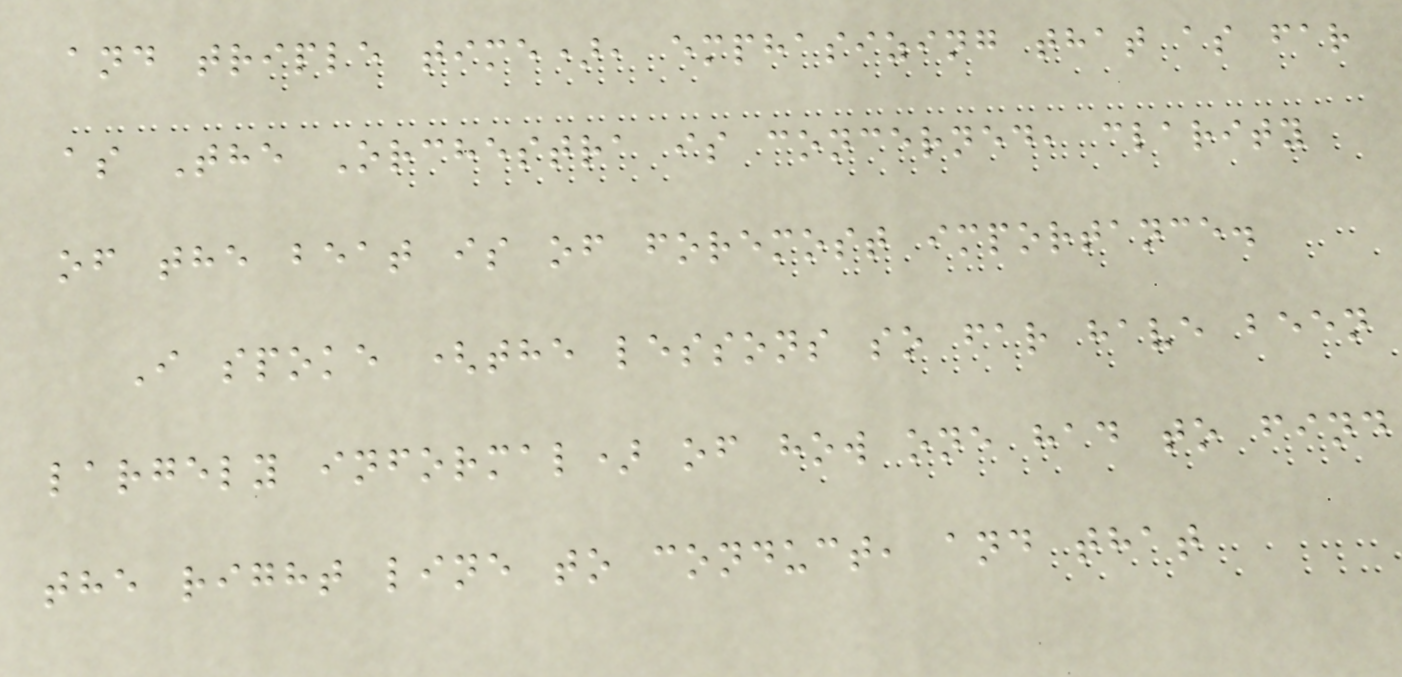and triple time), emphasizing that as far
as The Orchestra is concerned, clarity
of the beat is of foremost importance.
I spoke (the lessons so far have been
largely informal) of how one had to find
the right line to conduct, and that
